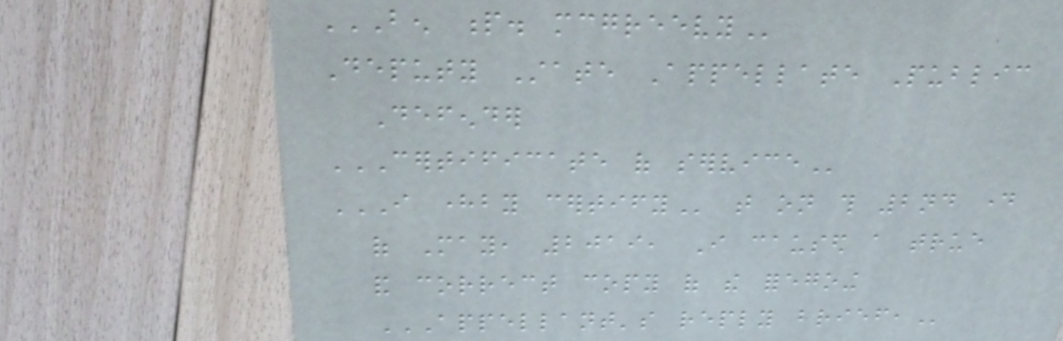BEN P. MCGREEVY
Deputy State Appellate Public
Defender
CERTIFICATE OF SERVICE
I HEREBY CERTIFY that on this 2nd day
of May, 2019, I caused a true
and correct copy of the foregoing
APPELLANT'S REPLY BRIEF,
